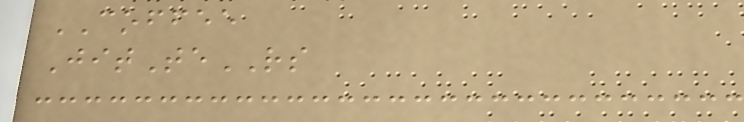COFFEE
JitTeRS
